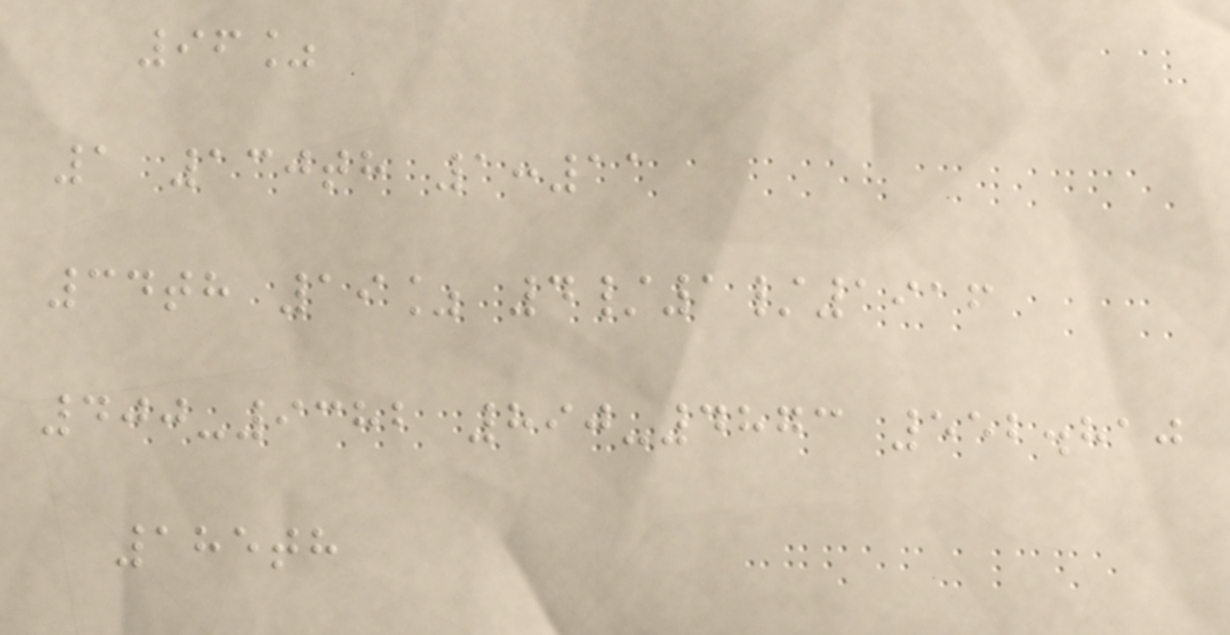96%
1 130th 1:11
34th 19% 4/1/1916
400-9382 890-4873 552.810
185th
